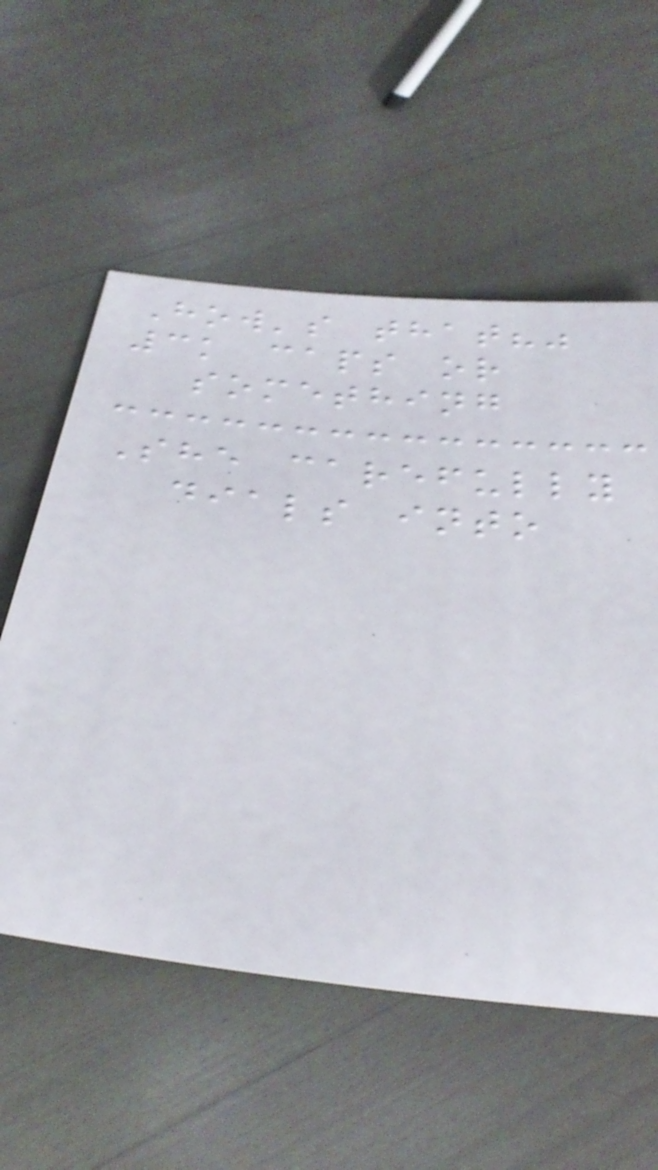How's that?"
3k caps or
something
She carefully
dials into
